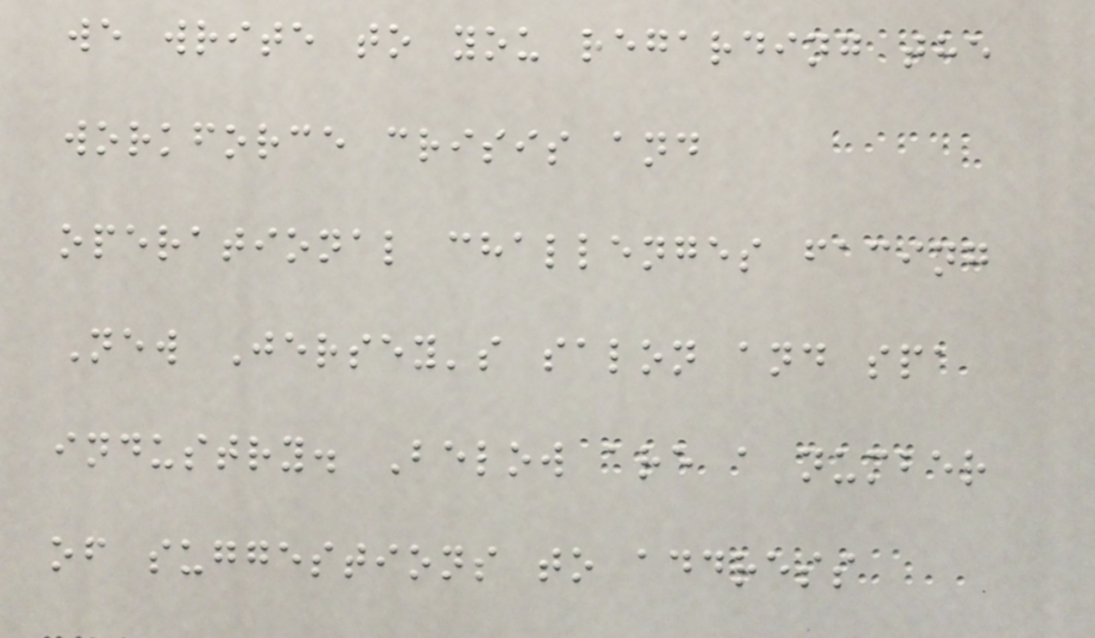we write to you regarding the
workforce crisis and
operational challenges facing
New Jersey's salon and spa
industry. Below are a number
of suggestions to address
